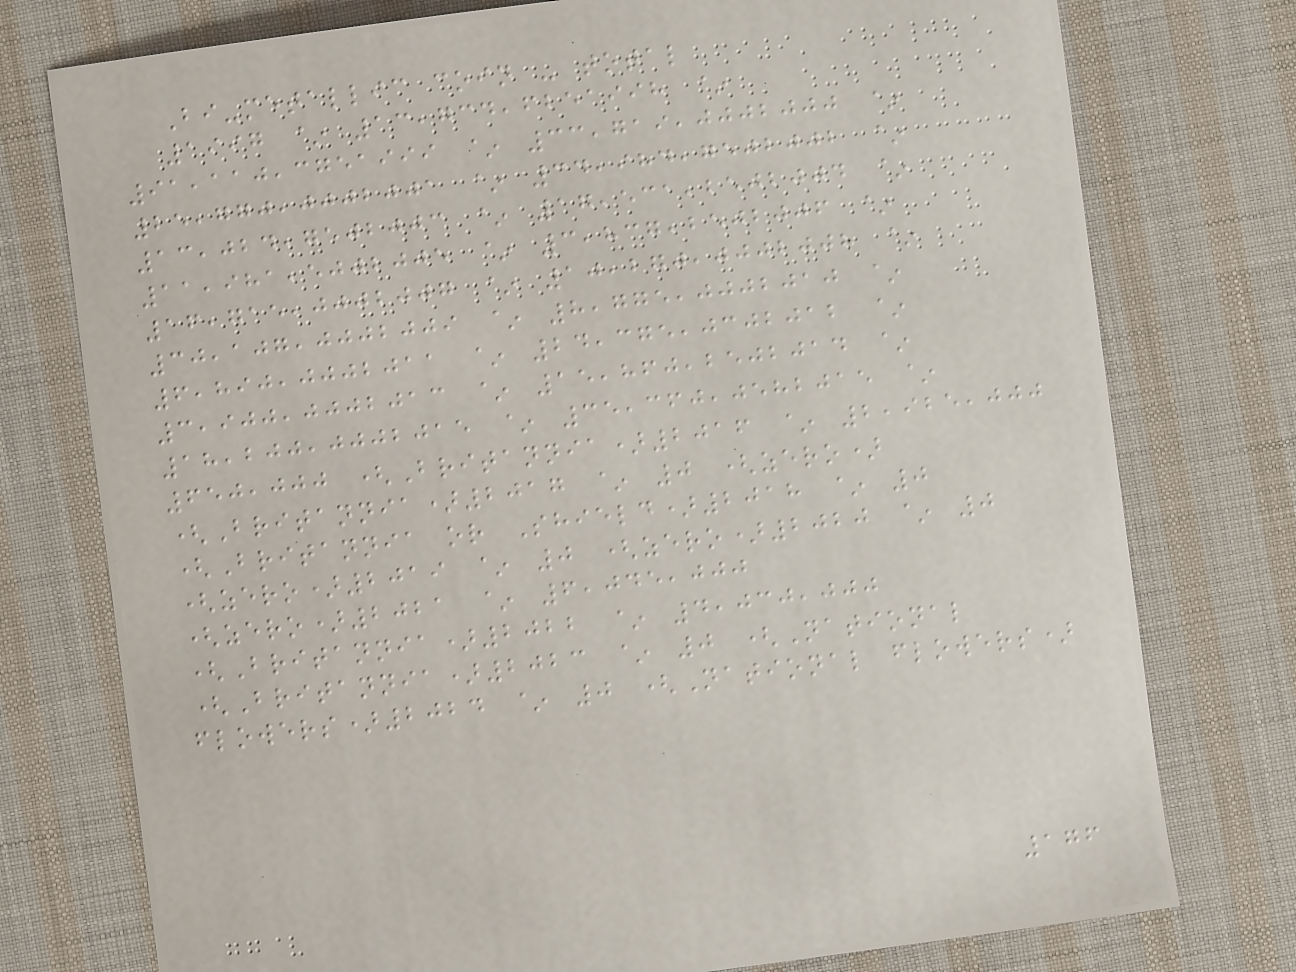Bi-metallic coin - total
1997 ~ 13,734,6251998 ~
91,110,3751999 ~ 33,719,0002000 ~
25,770,0002001 ~ 34,984,7502002 ~
13,024,7502003 ~ 17,531,2502004 ~
11,981,5002005 ~ 3,837,2502006 ~
16,715,0002007 ~ 10,270,0002008 ~
30,107,0002009 ~ 8,775,0002010 ~
6,890,0002011 ~ 24,375,0302012 ~
3,900,0002013 ~ 15,860,2502014 ~
18,200,0002015 ~ 35,360,0582015 ~
650,000 (Britannia)2016 ~ 2,925,000
(Britannia)2017 ~ 0 (zero)
(Britannia or Shield)2018 ~ 0
(zero)2019 ~ 0 (zero)2020 ~ 0
(zero)2021 ~ 6,045,000
(Britannia)2022 ~ 4,030,000
(Britannia)2023 ~ 0 (National
flowers)2024 ~ 0 (National flowers)
176
